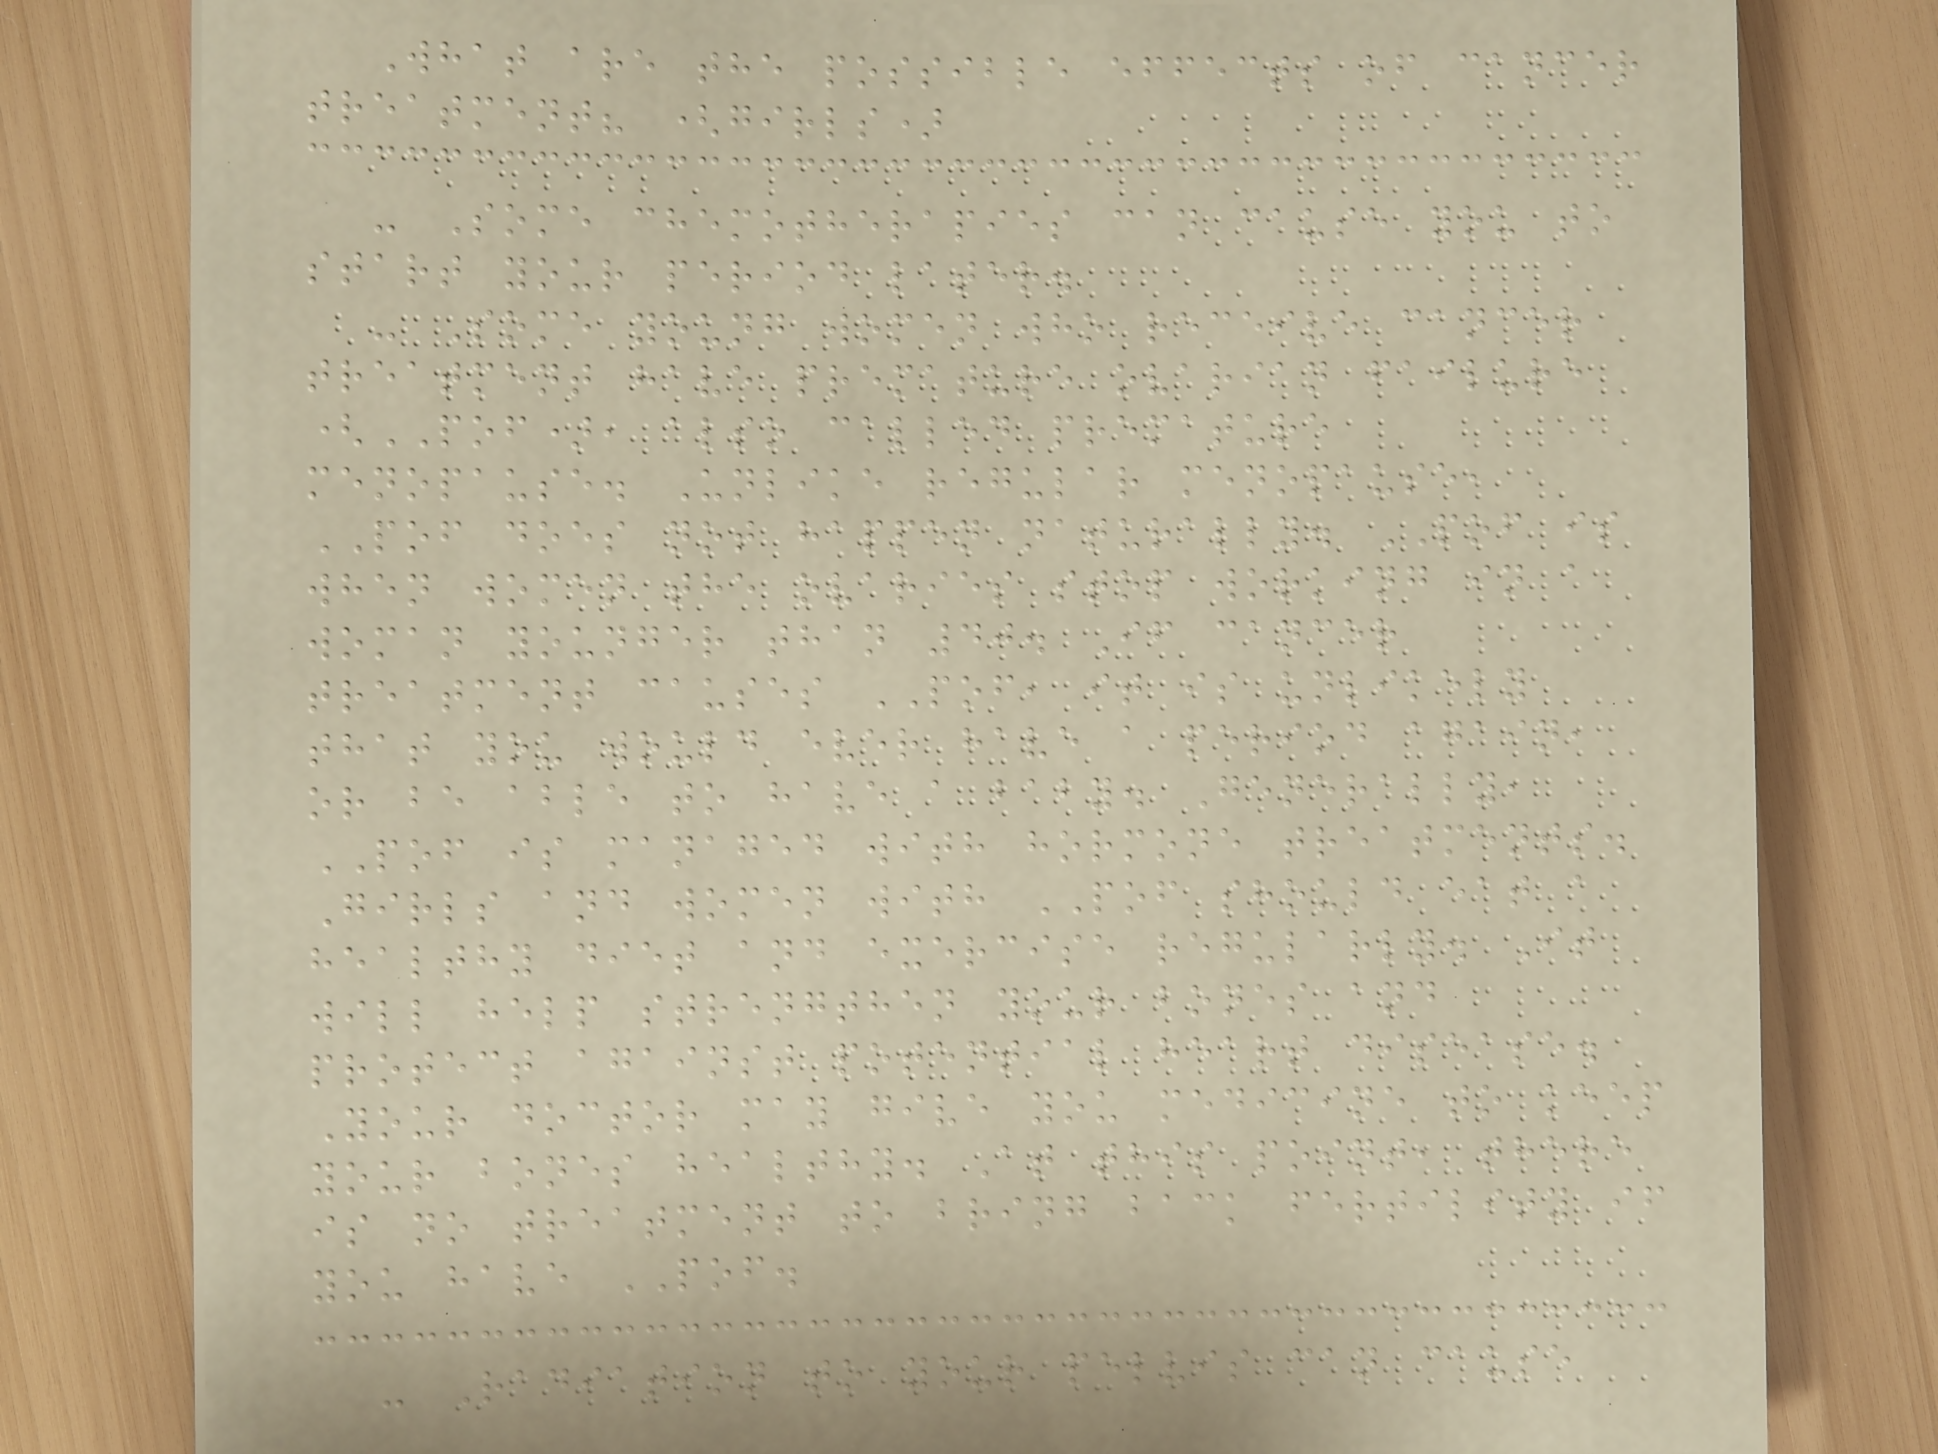What are the possible effects of cancer
treatment? (girls)
- Some chemotherapies can cause you to
start your period later.
- Some young women who receive cancer
treatment have premature ovarian failure
(POF), also called premature
menopause. Unlike regular menopause,
POF does not happen naturally. POF is
when women the ovaries stop working in a
woman younger than 40. If cancer
treatment causes POF, it is unlikely
that you would ever have a period again,
or be able to have a baby. Generally,
POF is managed with hormone treatments.
Girls and women with POF should eat a
healthy diet and exercise regularly. It
will help strengthen your bones and
protect against potential heart disease.
Your doctor may give you medicine to keep
your bones healthy. At this point, there
is no treatment to bring back fertility if
you have POF.
- Radiation to your pelvis can cause
